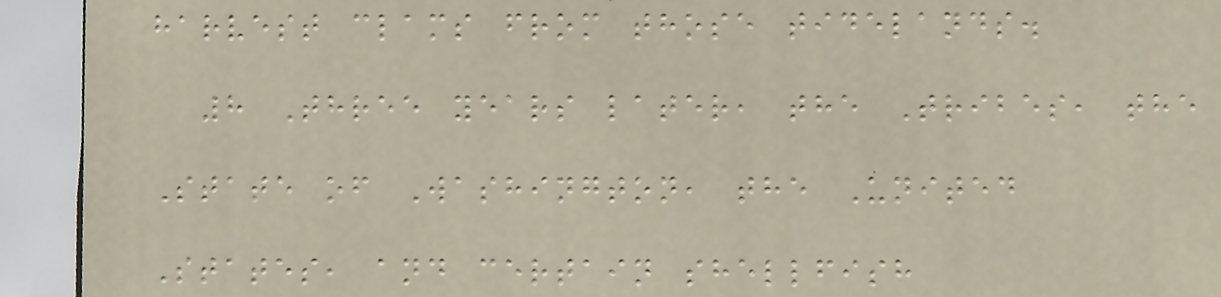harvest clams from those tidelands.
8 Three years later, the Tribes, the
State of Washington, the United
States, and certain shellfish
